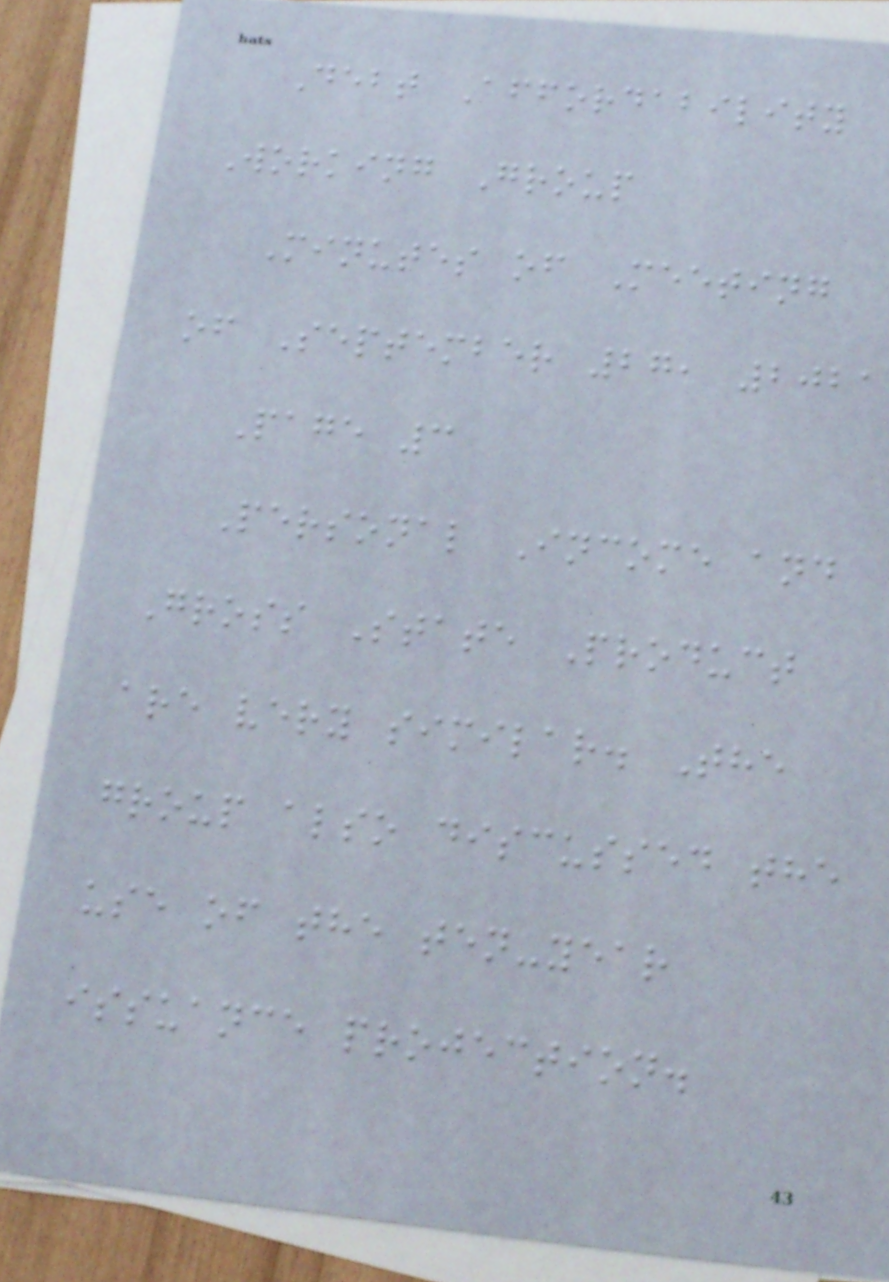Debt Affordability
Working Group
Minutes of Meeting
of September 27, 2021
Page 3
Personal Income and
Gross State Product
are very similar. The
group also discussed the
use of the ten-year
issuance projection.
